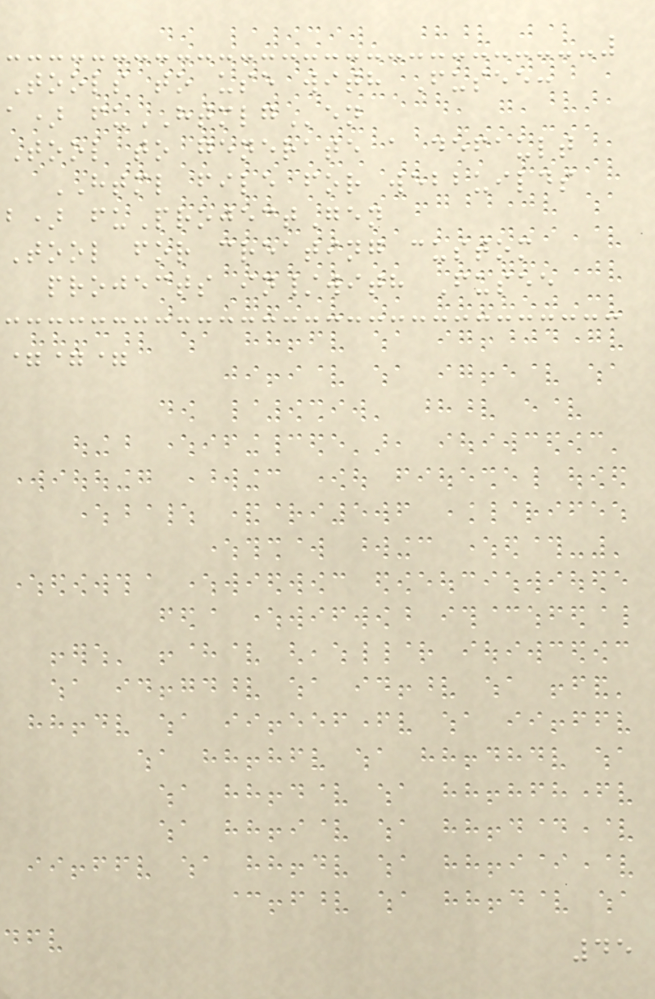Tools to use with Fusee:
a) fuHTMLGen
Tool to generate a default
HTML file for webbuilds
b) fuProjectGen
Tool for creating custom
projects in/with Fusee
===
45
